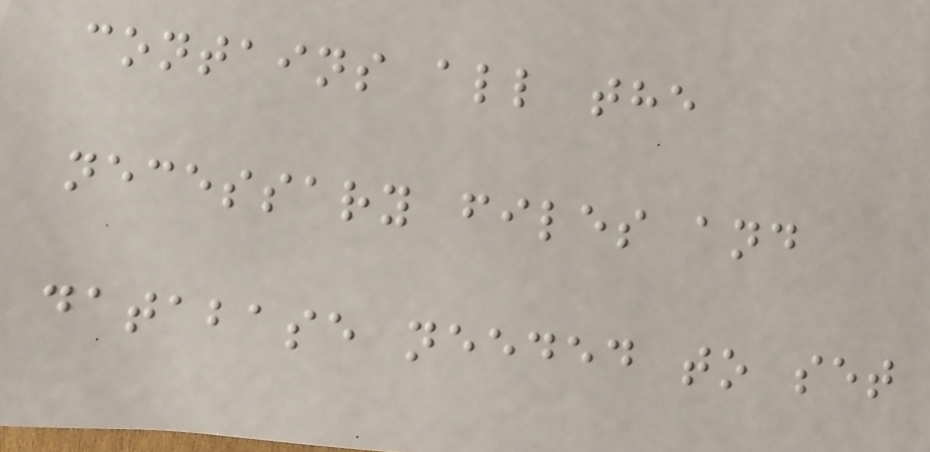contains all the
necessary files and
database needed to set
